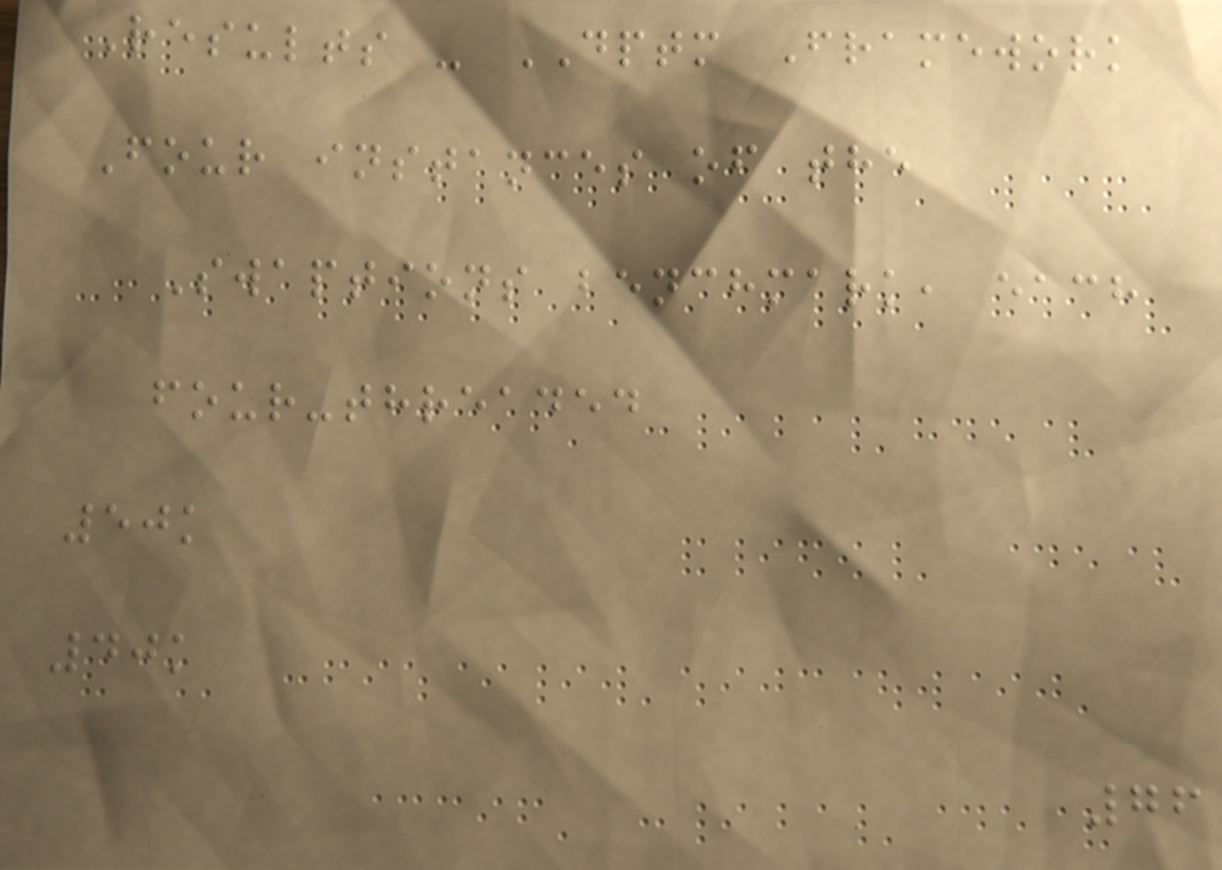Results - DPTM Framework
Four instances of the
Swaptions benchmark, each
four-threaded
50k
40k
76
